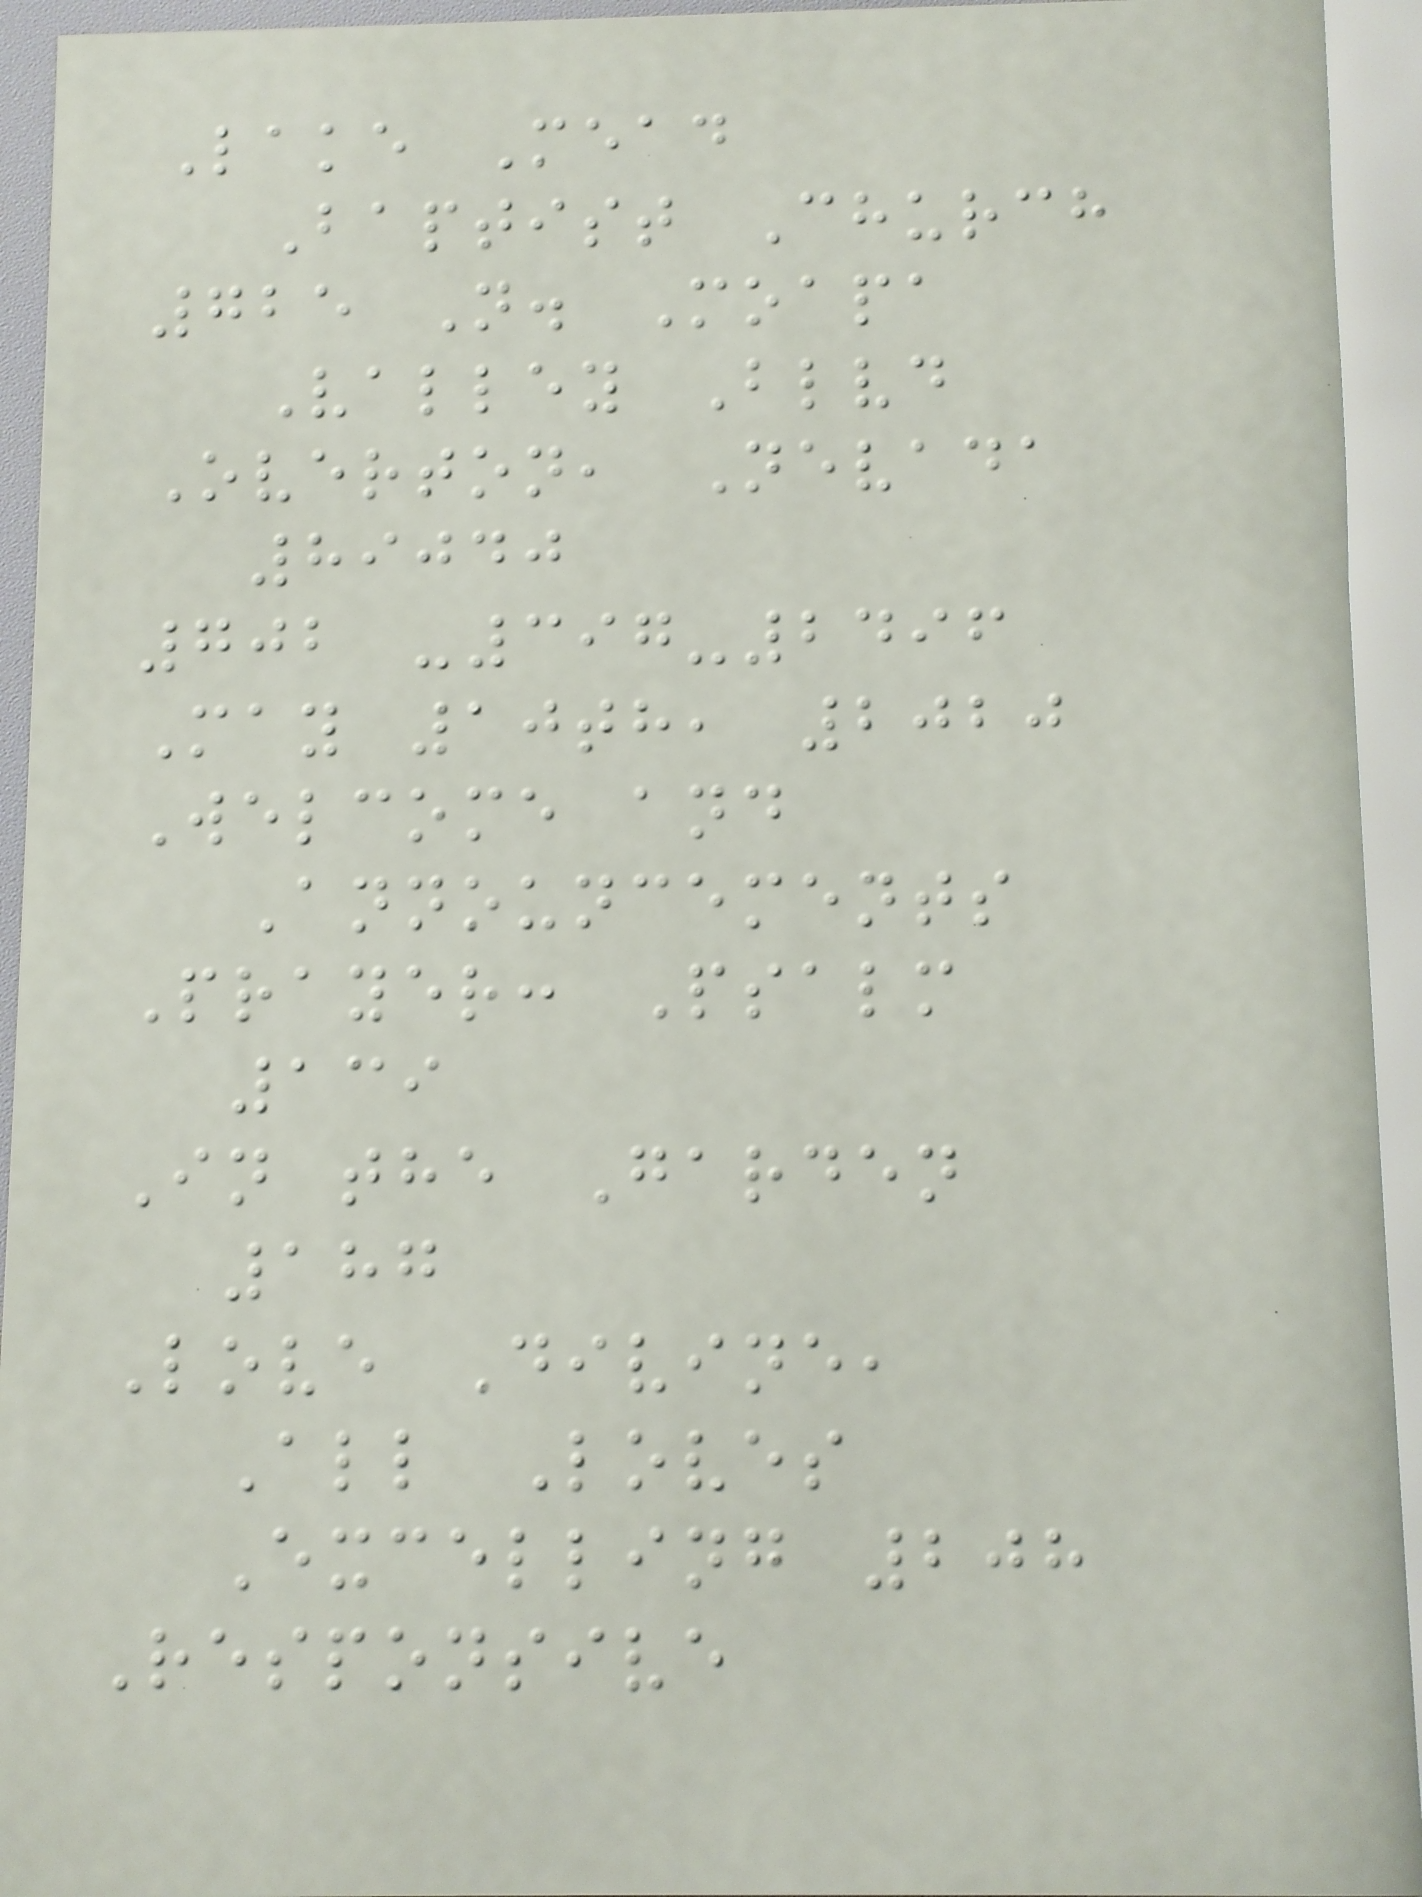Lake Mead
Baptist Church
725 N. Moapa
Valley Blvd
Overton, Nevada
89040
702 -397-2496
May 10th, 2020
Welcome and
Announcements
Prayer: Psalm
139
In the Garden
187
Love Divine,
All Loves
Excelling 208
Responsive
